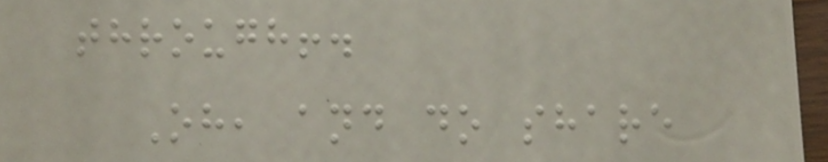through!.
Oh, and do share
